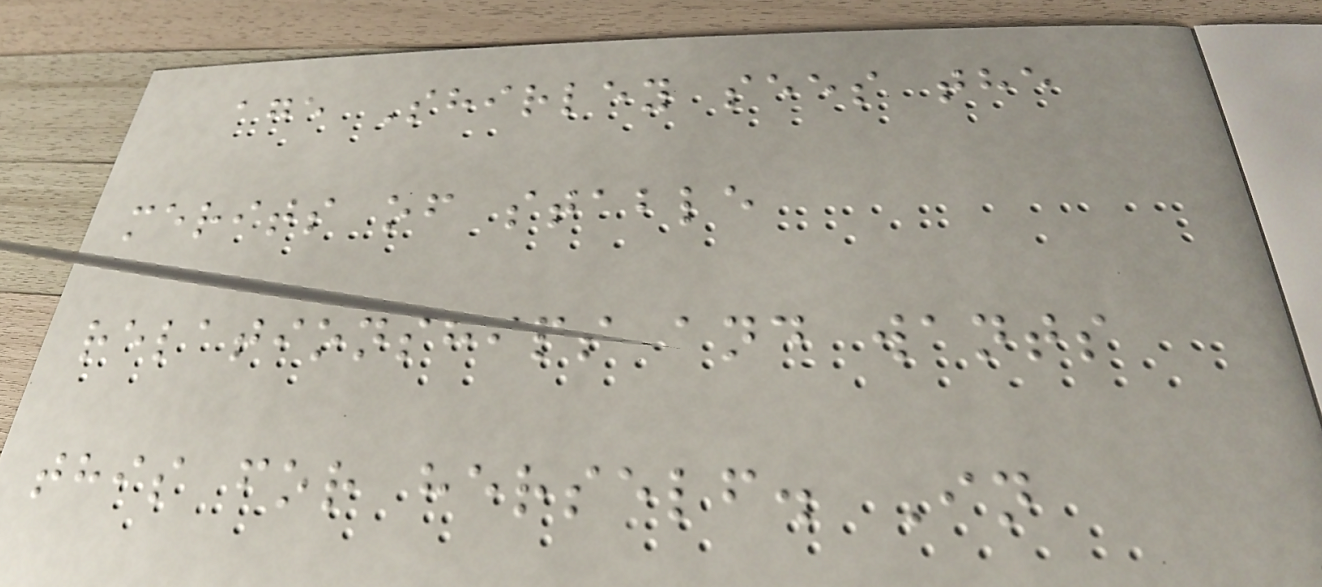age Shirley sees the
merits of stable
relationships and wants
this for herself. In
